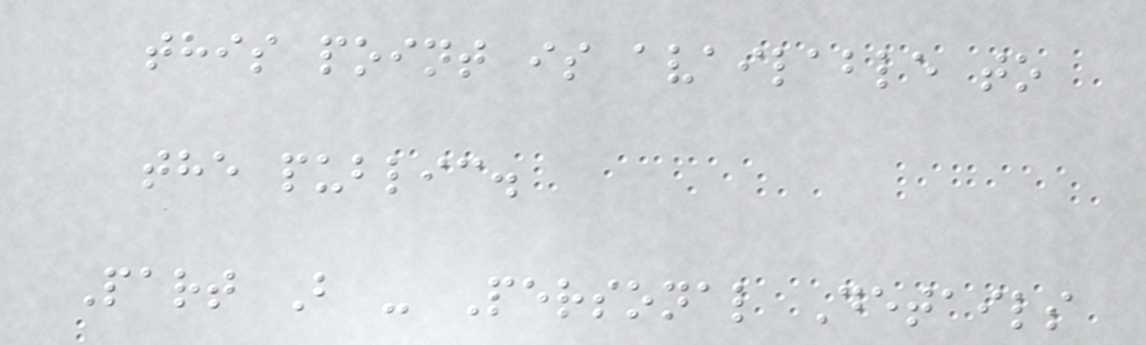this point is available to
the public.
Part B - Personal Details
